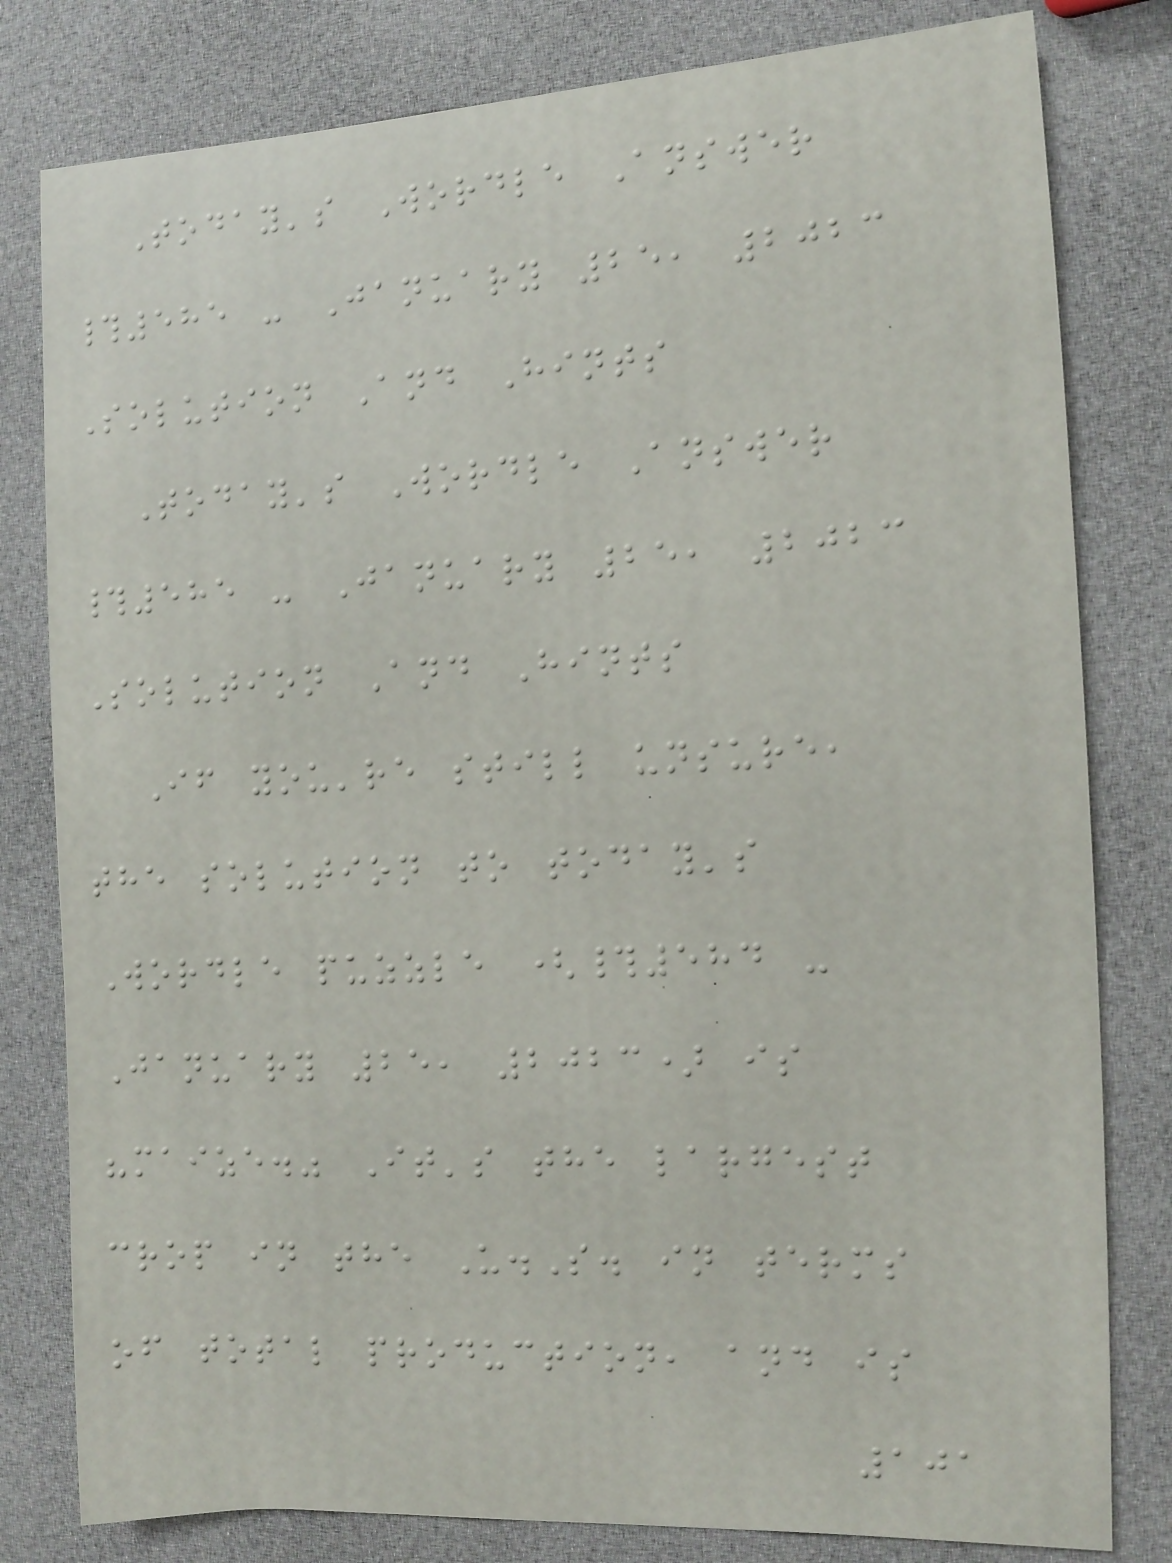Today's Wordle Answer
#585 - January 25, 2023
Solution And Hints
Today's Wordle Answer
#585 - January 25, 2023
Solution And Hints
If you're still unsure,
the solution to today's
Wordle puzzle (#584 -
January 25, 2023) is
"maize." It's the largest
crop in the U.S. in terms
of total production, and is
101
